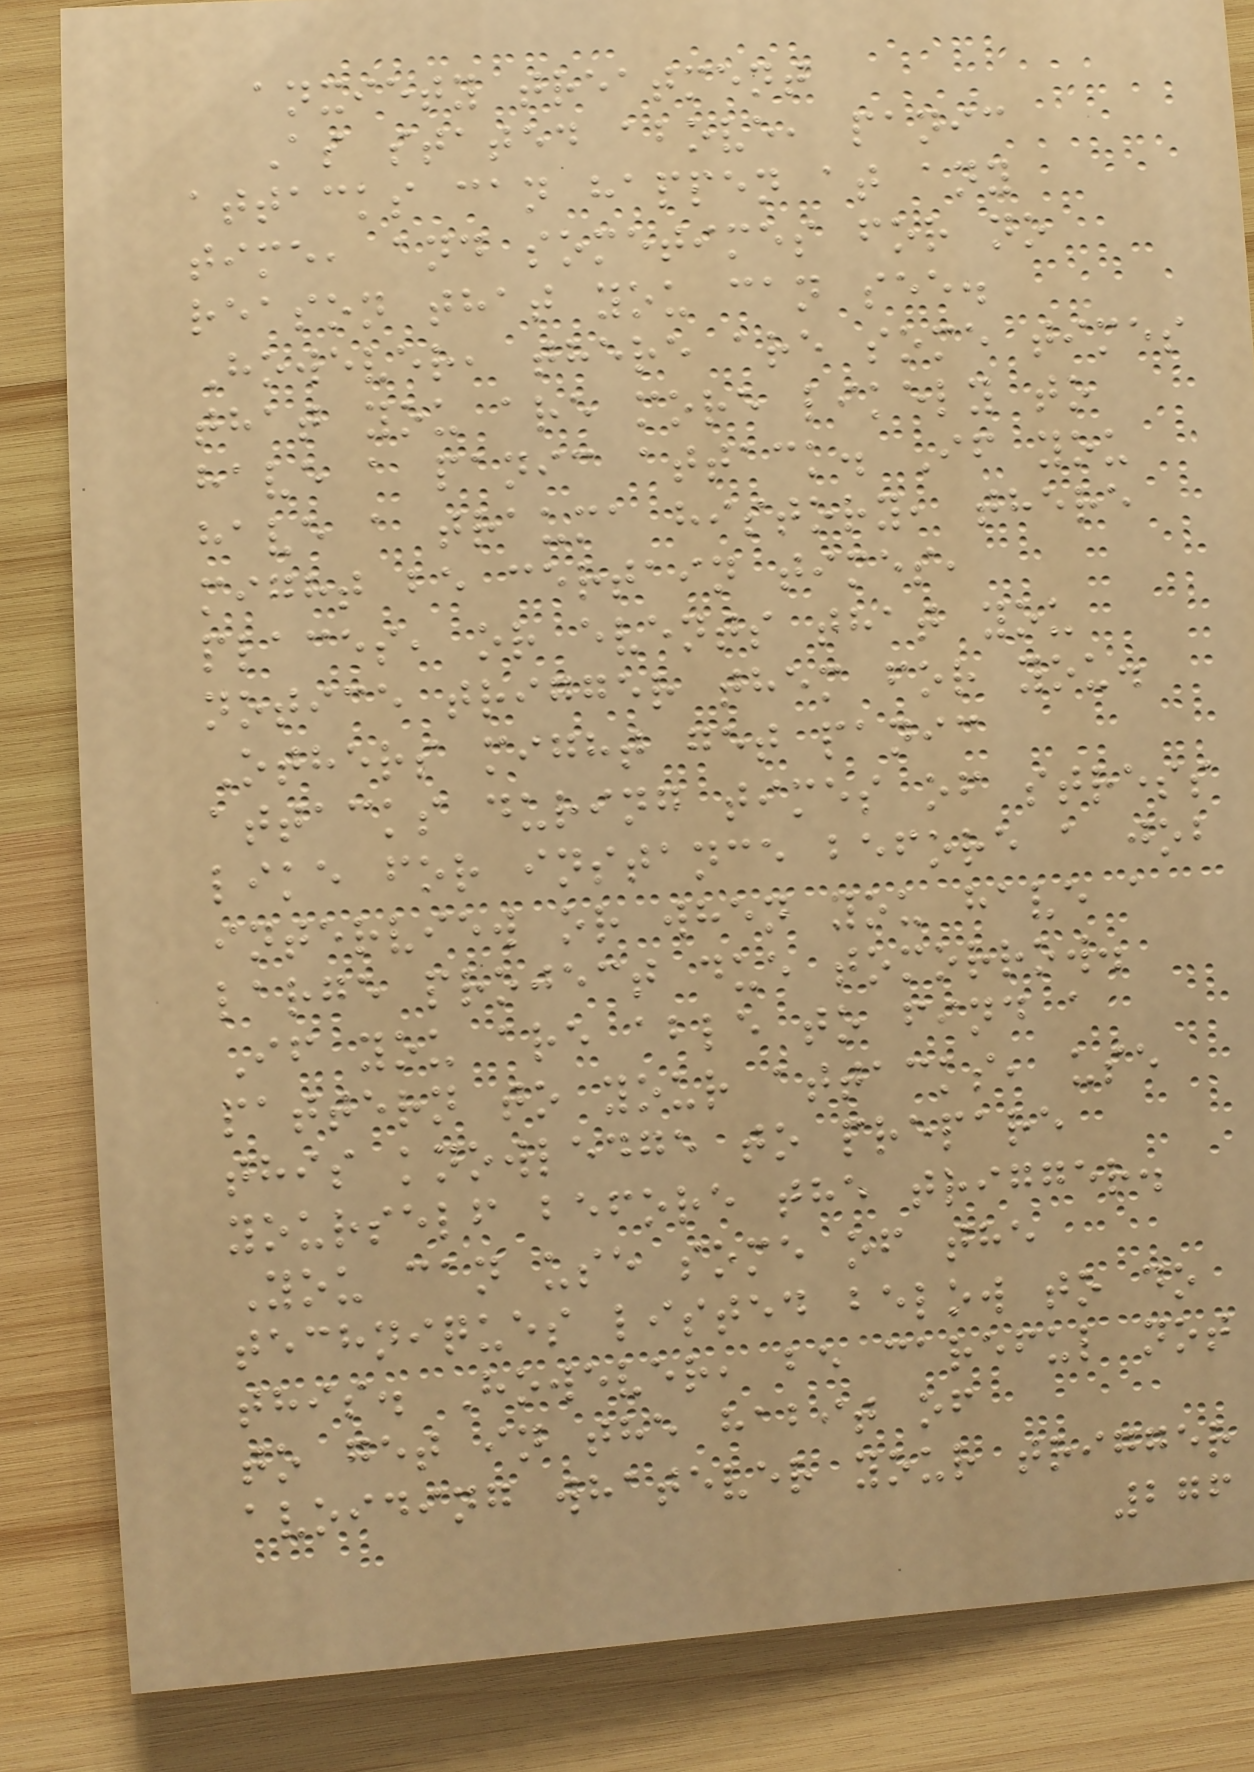anxiety treatment
As stated above, panic
attacks can happen at any
time, and sometimes for no
reason that you can see.
However, there are some times
that you are more likely to
have a panic attack. If you
have a trauma history, there
might be certain times,
places, or events that you
notice trigger them for you.
Others might get panic
attacks during times of stress
like for instance before a job
interview or when you have a
large project due tomorrow.
If you are able to find a
pattern to your attacks, use
this knowledge to prepare
yourself before the trigger.
You can use some of the
techniques listed below to do
this. However, be careful not
to get in the habit of
avoiding whatever your trigger
276
